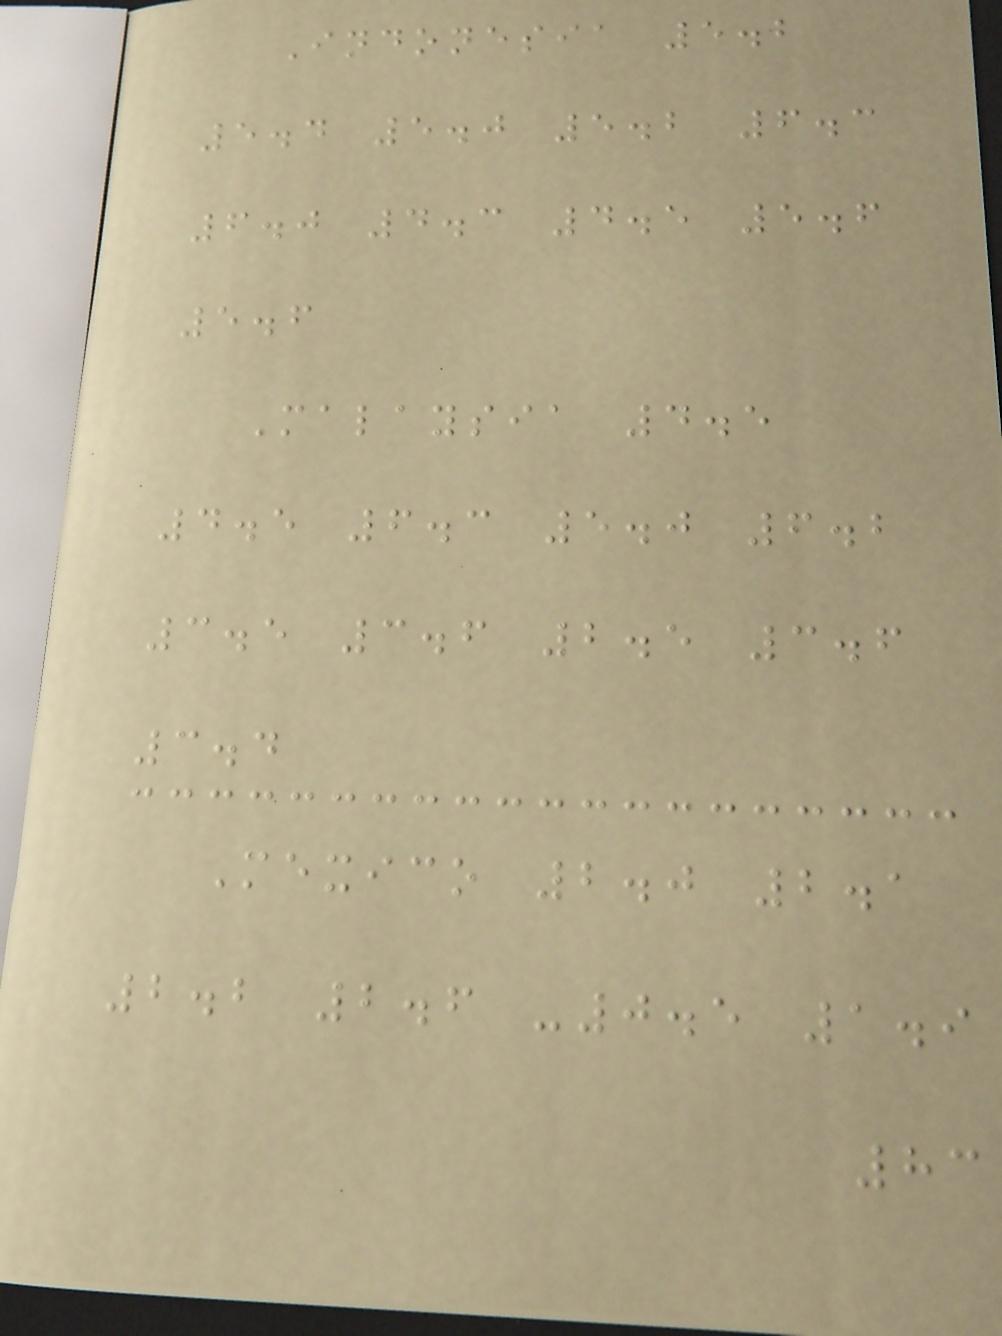Indonesia 5.2
5.4 5.0 5.2 6.3
6.0 4.3 4.5 5.6
5.6
Malaysia 4.5
4.5 6.3 5.0 6.2
3.5 3.6 2.5 3.6
3.4
Mexico 2.0 2.1
2.2 2.6 -0.5 1.9
83
